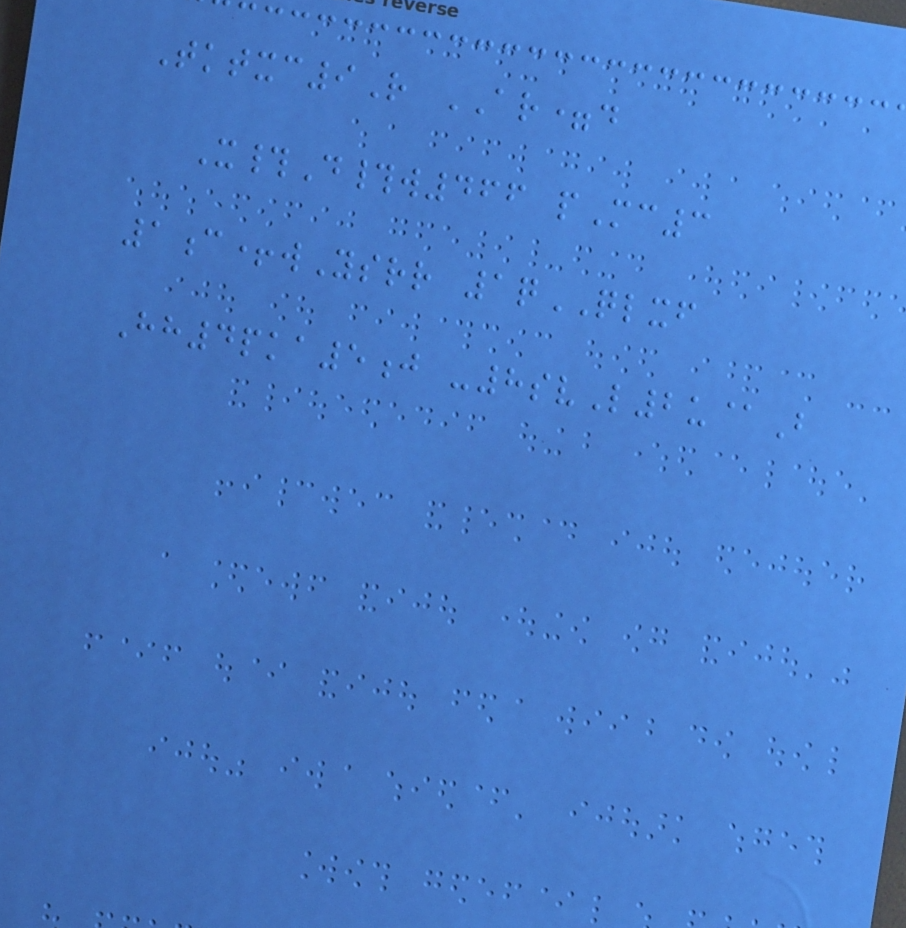Tktxc9R AR=d
X#D#w466 pMc3
1c+wYsrr 1qQLXF
Hh4pka5j -8svL2u@B
